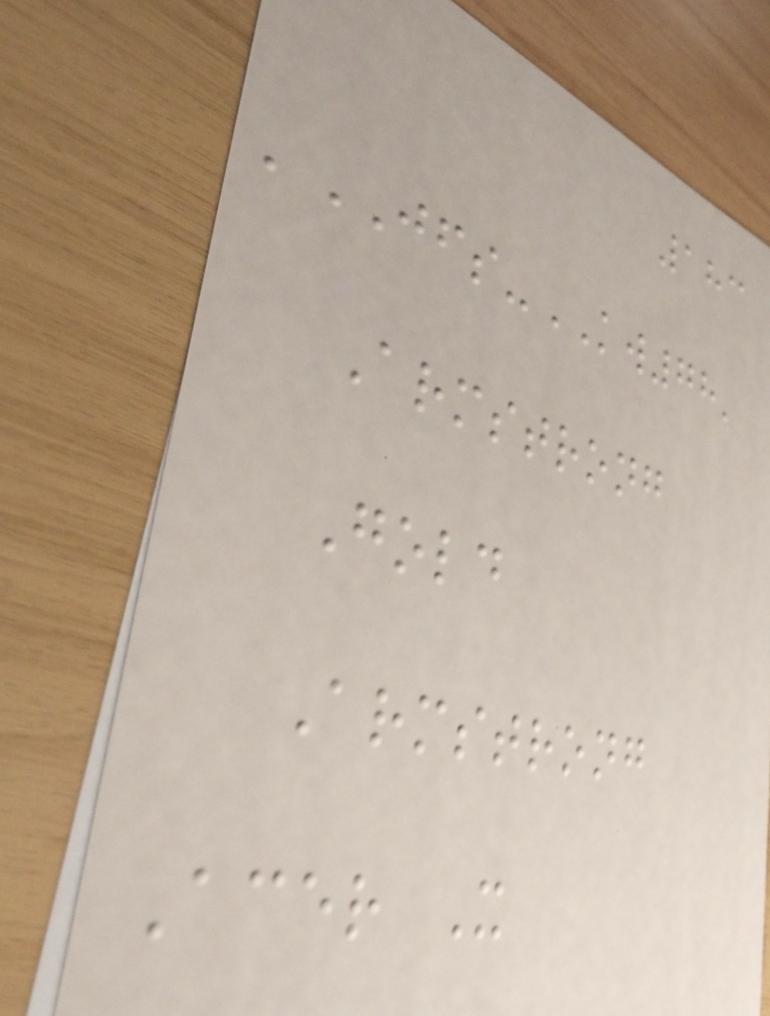183
'JFS-KW78'
Armstrong
Gold
Armstrong
Acer X
